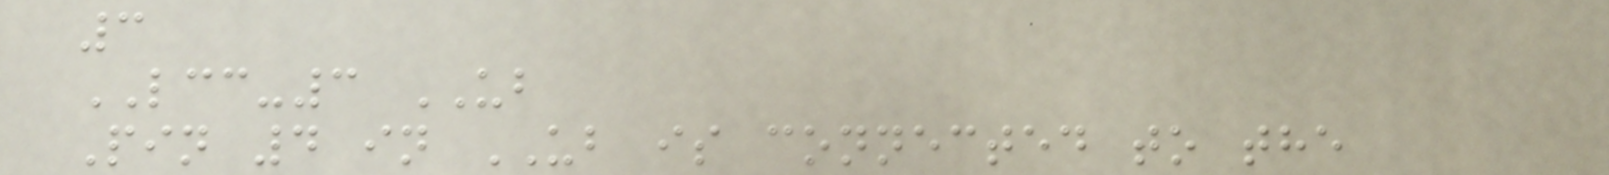3
LCC-3 UB
Pin 4 in UB is connected to the
